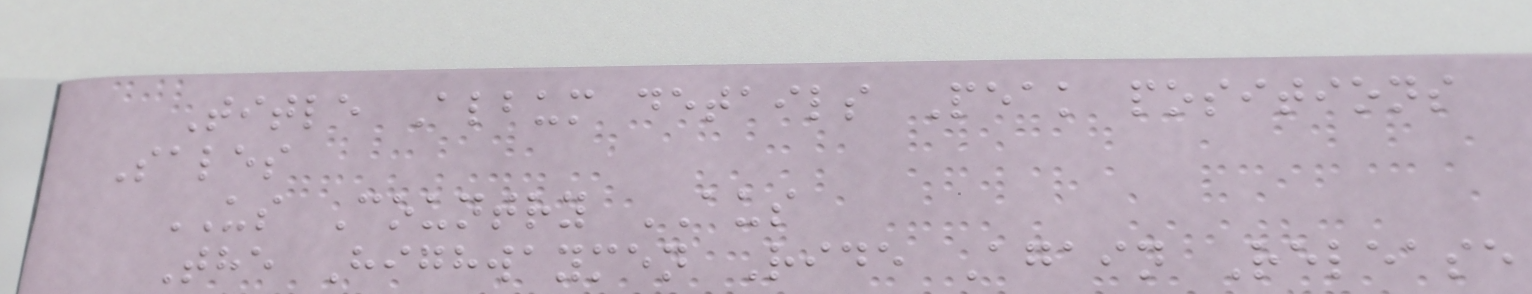Title Album details Peak positions
Sales
US Country AUS
The Highwaymen Ride Again Release
